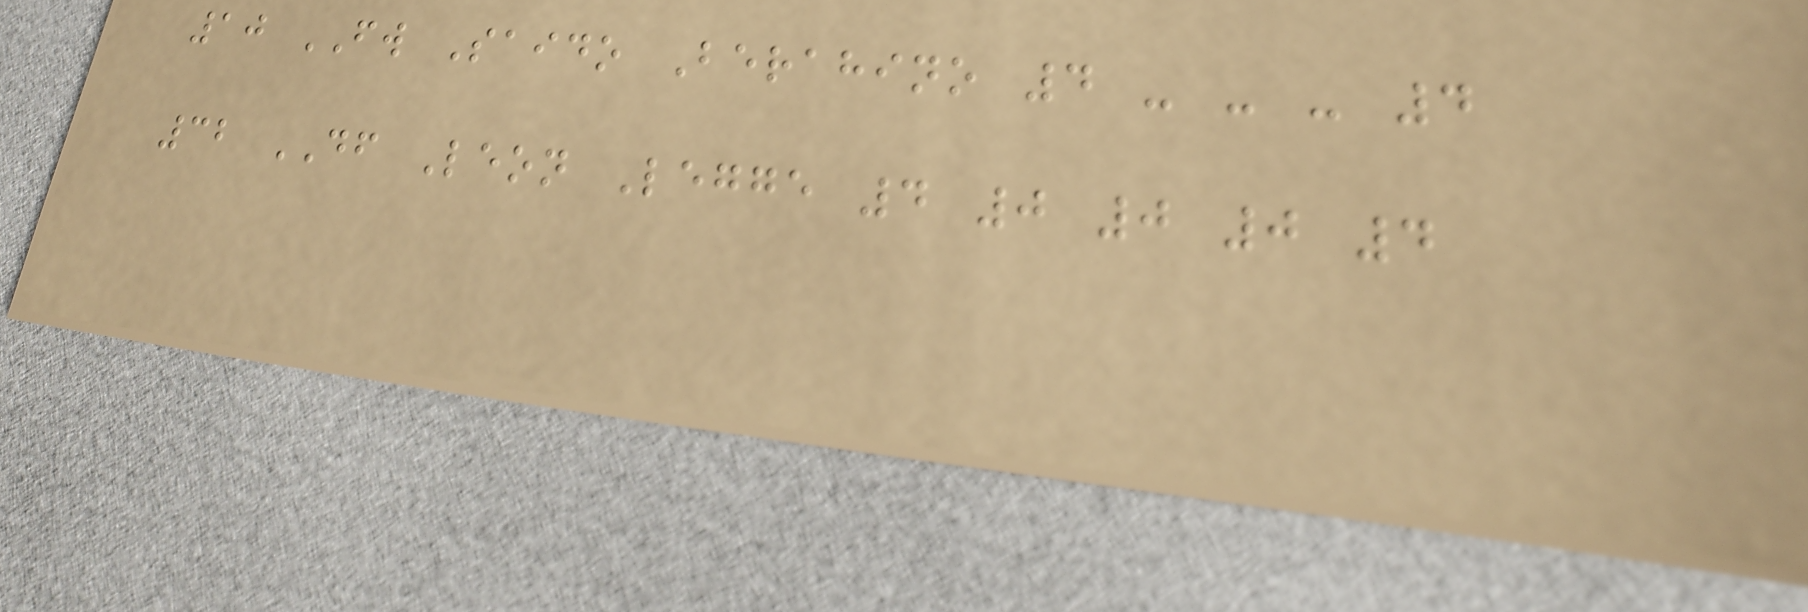10 FW Saido Berahino 4 - - - 4
32 DF Leon Legge 4 0 0 0 4
